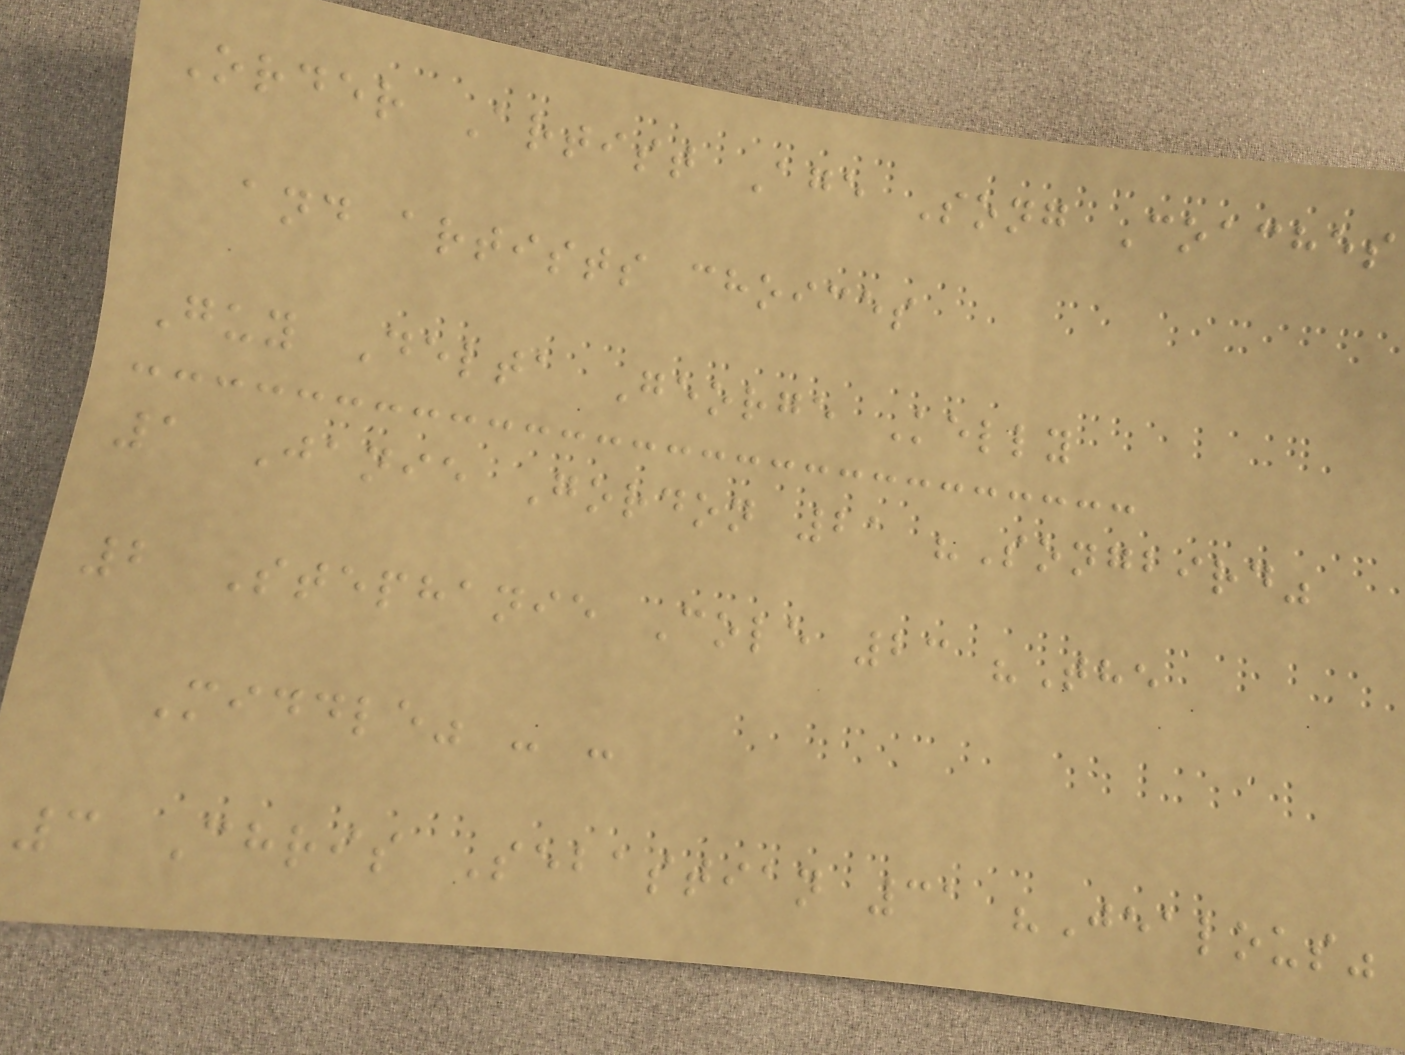Order Artist Age Song Coaches
and artists choices
Guy Delta George Kelly
1 Janie Gordon 21 "Songbird"
2 Stephanie Cole 23 "The
Middle" - -
3 Chris Sebastian 31 "Jealous"
